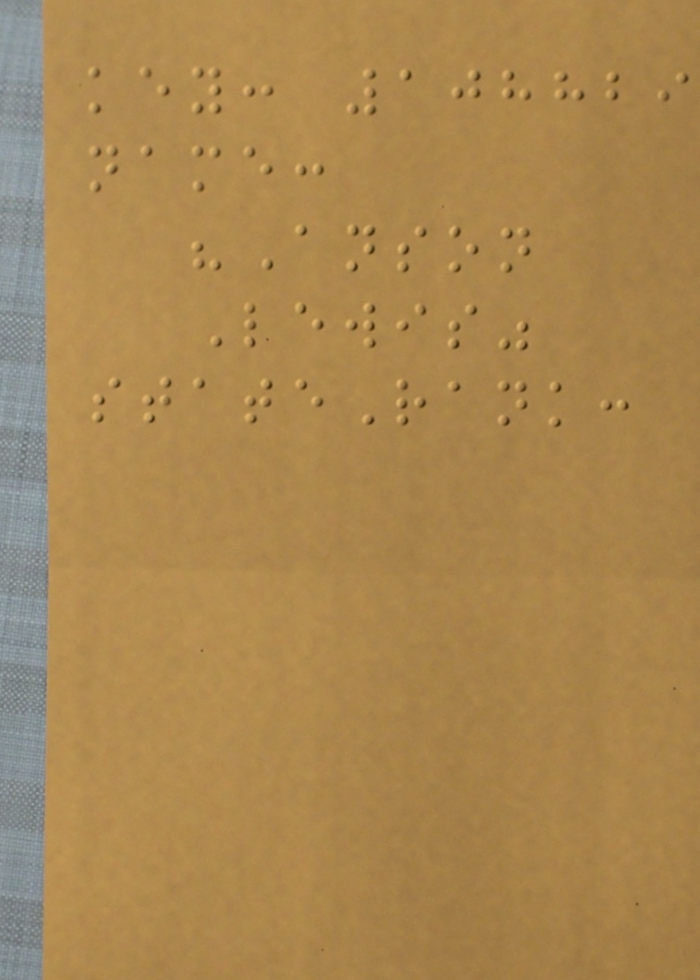key: 108829
name:
"Anson
Lewis"
stateRank:
